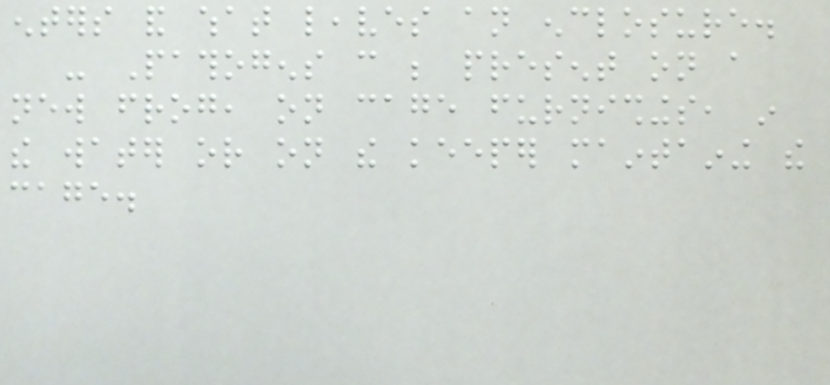enters and what leaves an enclosure.
- Pathogens can be present on a
new frog, on cage furnishings, in
the water or on the keeper maintaining the
cage.
